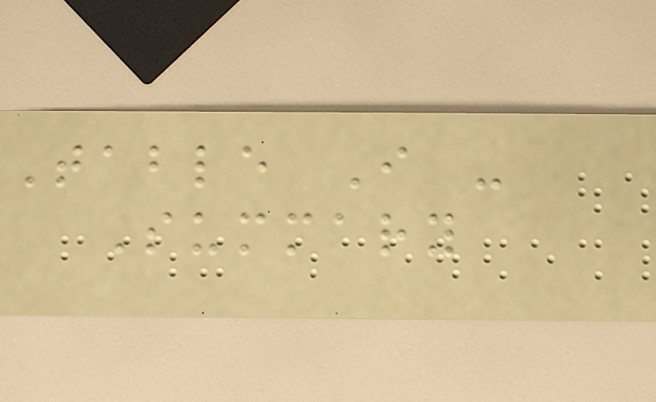Table I -
Summary
